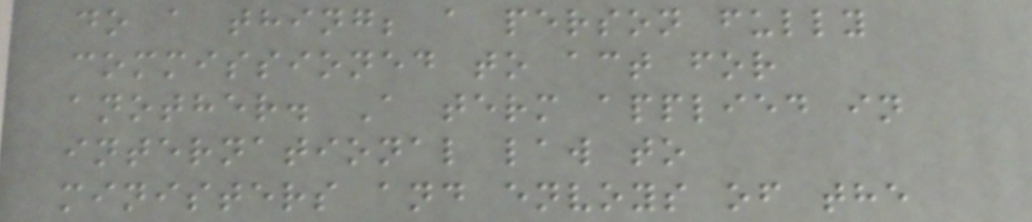do a thing; a person fully
commissioned to act for
another. A term applied in
international law to
ministers and envoys of the
